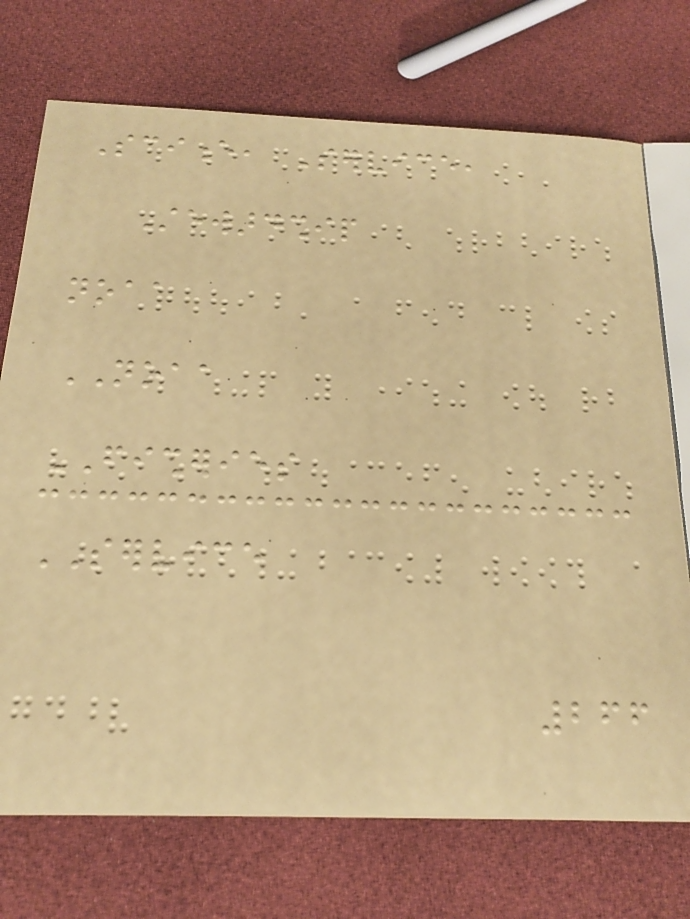Science, Service,
Stewardship
noaa
NOAA
FISHERIES
SERVICE
266
